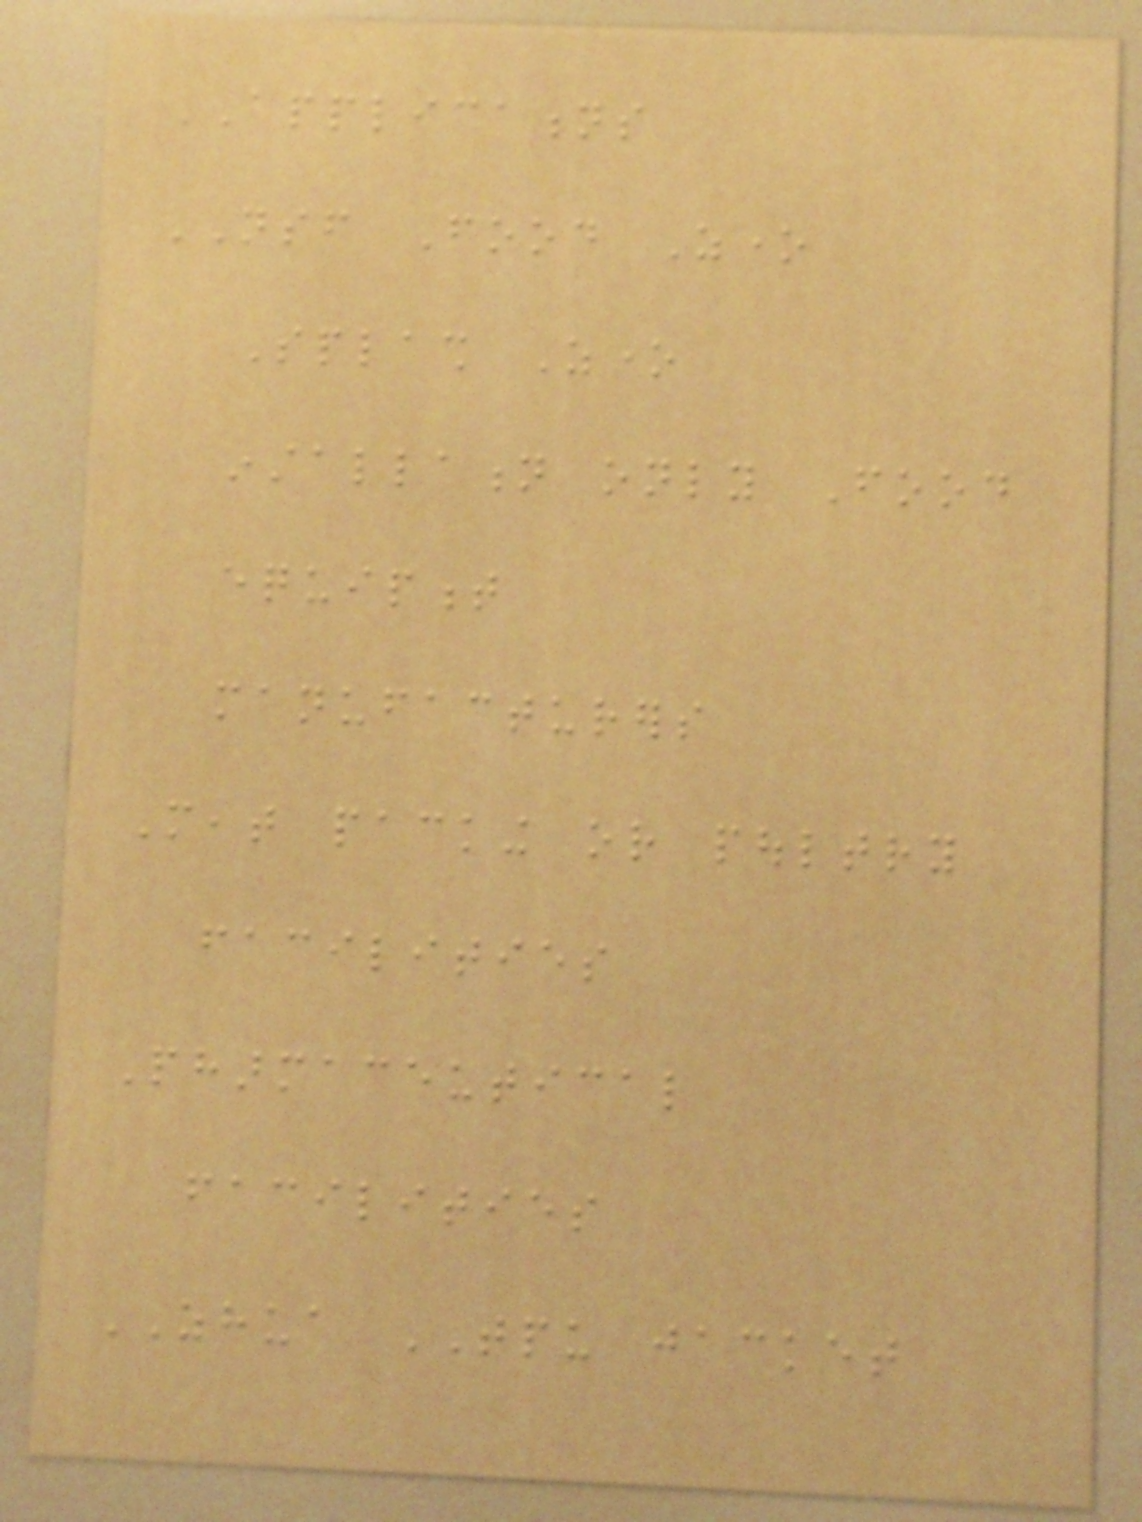APPLICATIONS
NSF Food Zone
Splash Zone
installation only Food
equipment
manufacturers
Meat packing or poultry
facilities
Pharmaceutical
facilities
ZHUA TPU jacket
